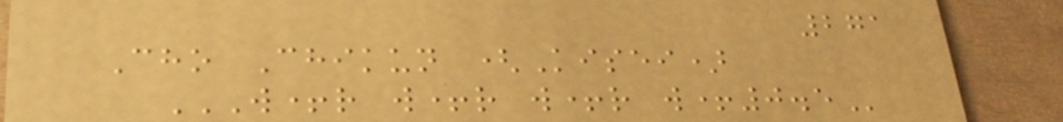271
Cho Chikun (Kisei)
W+R W+R W+R W+0.5
